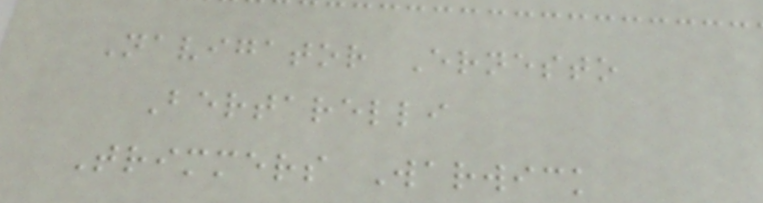Navigator Ernesto
Bertarelli
Trimmers Warwick
